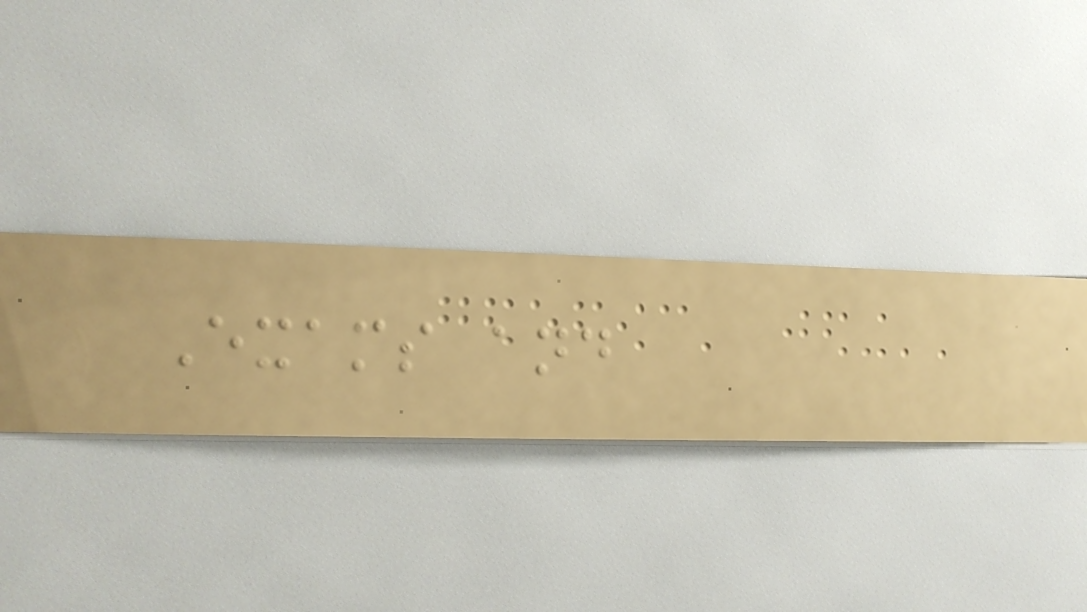Exams and
